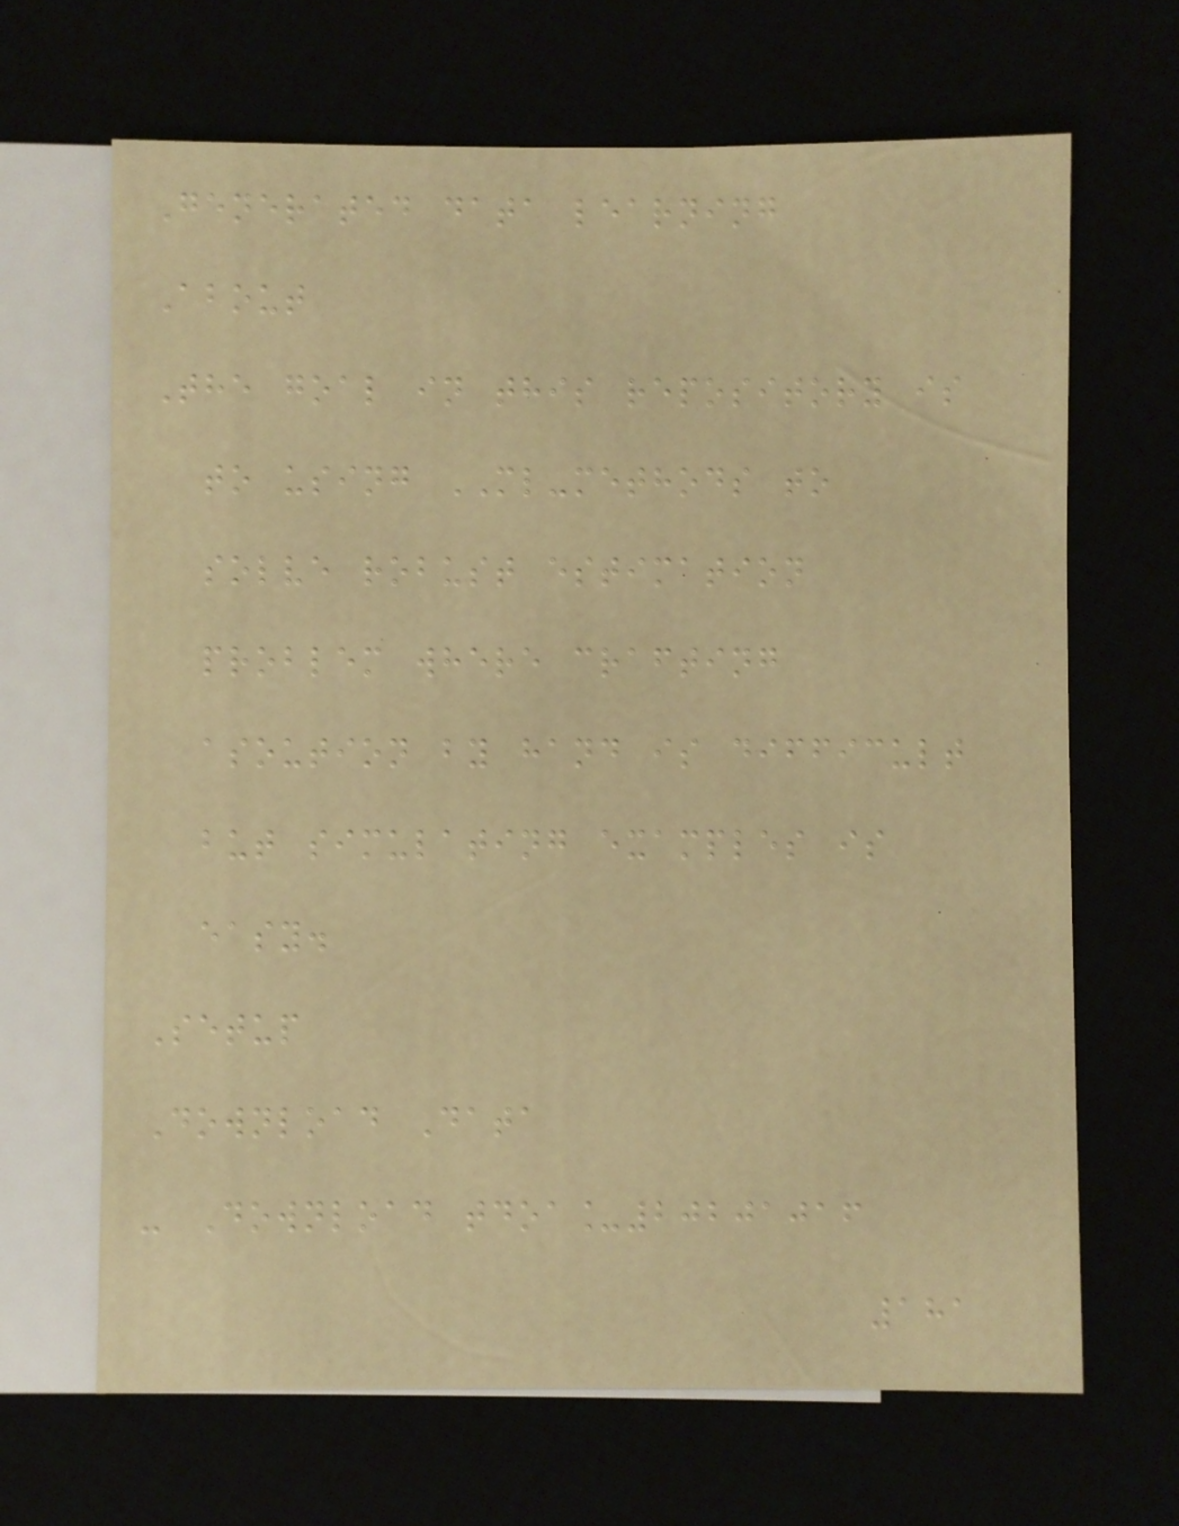Generated data learning
About
The goal in this repository is
to using ML-methods to
solve robust estimation
problem where crafting
asoution by hand is difficult
but simulating examples is
easy.
Setup
Download Data
- Download tdoa_20201016
181
